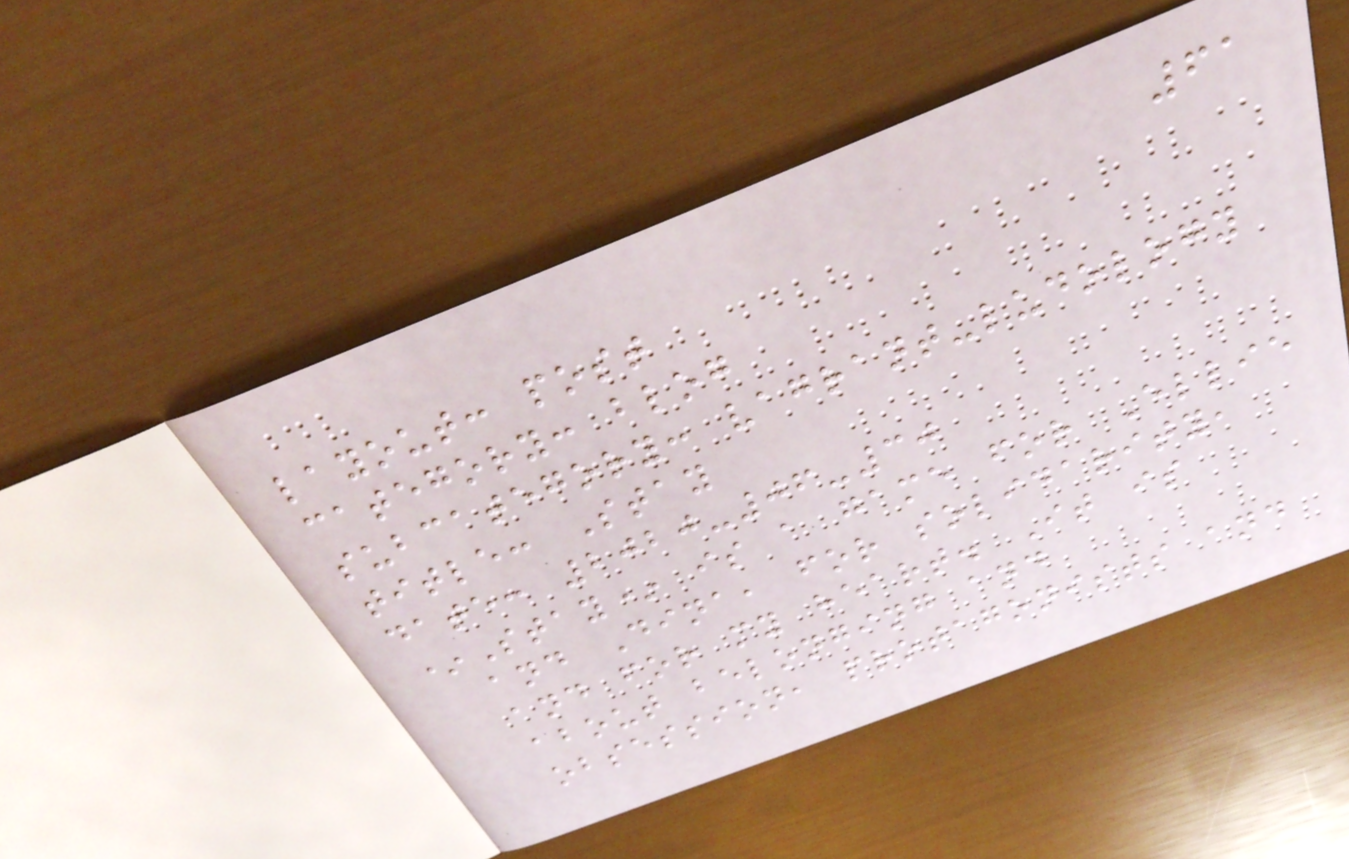61
layout: post
category: blog
subcategory: vagrant-ludology
title: Stay
date: 2020-06-30
*Stay* is a game for Ellie
and Dina, for solidarity,
and for my heart. It is
about belonging and
obsession, protagonists and
